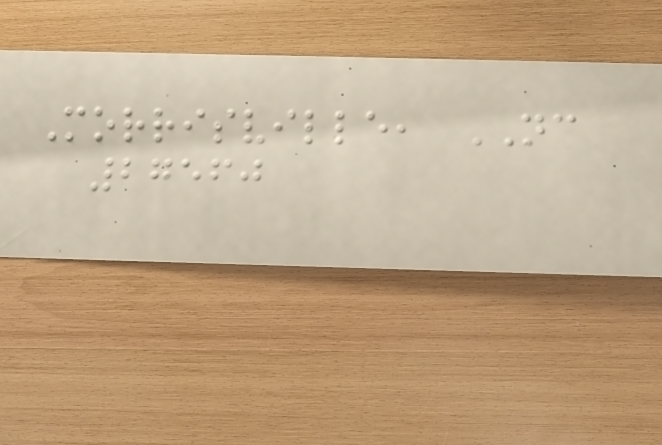Morrisville, NC
27560
